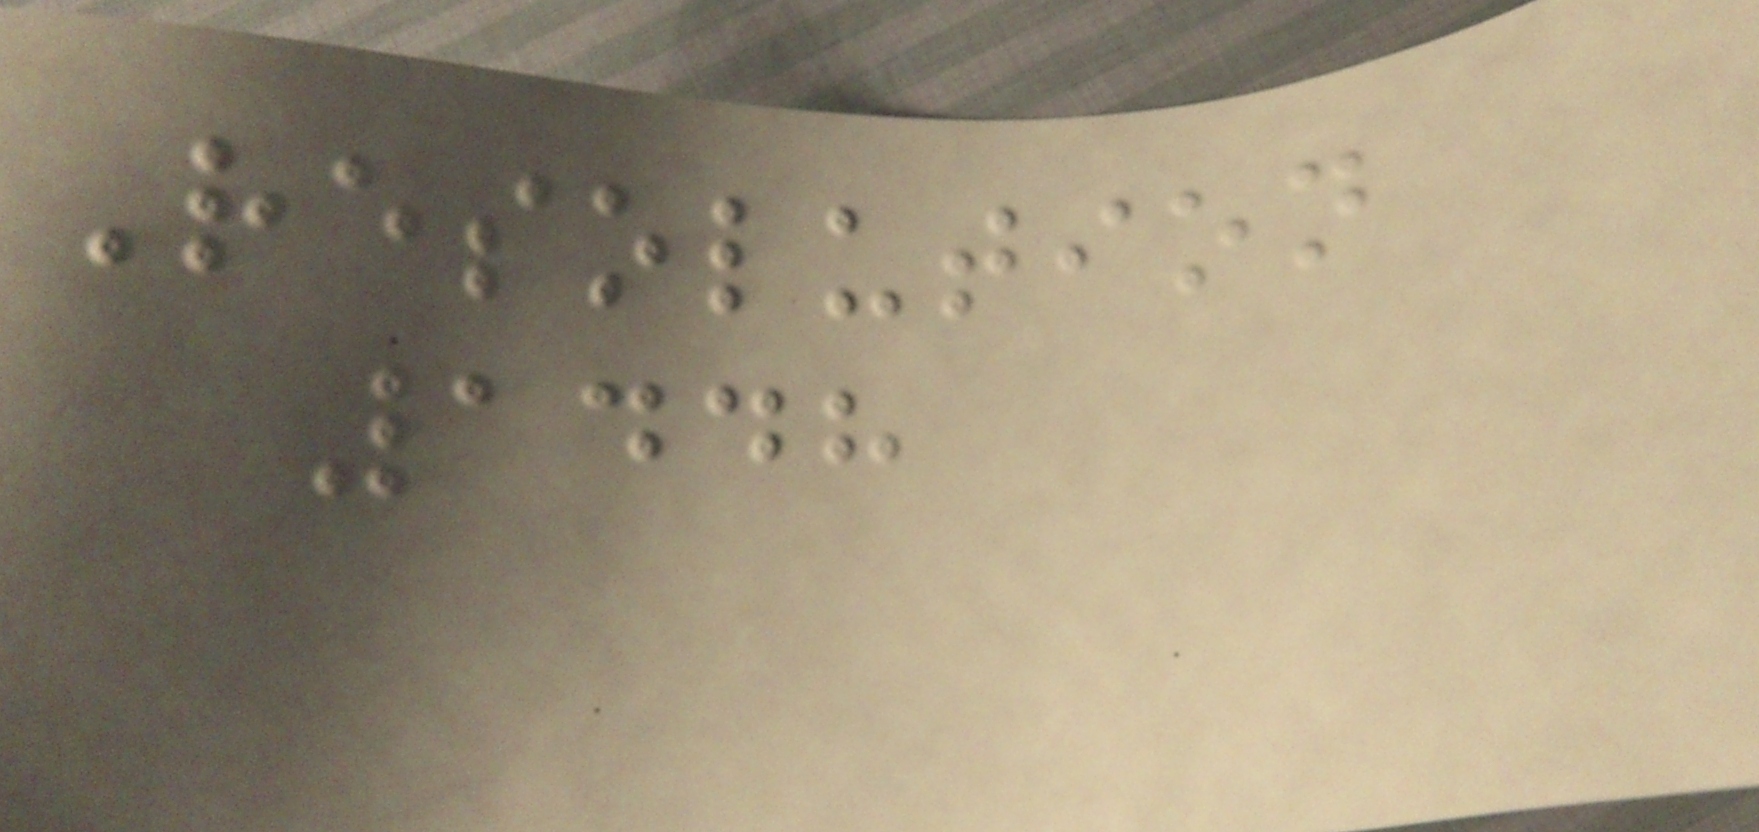Resolution
1448
